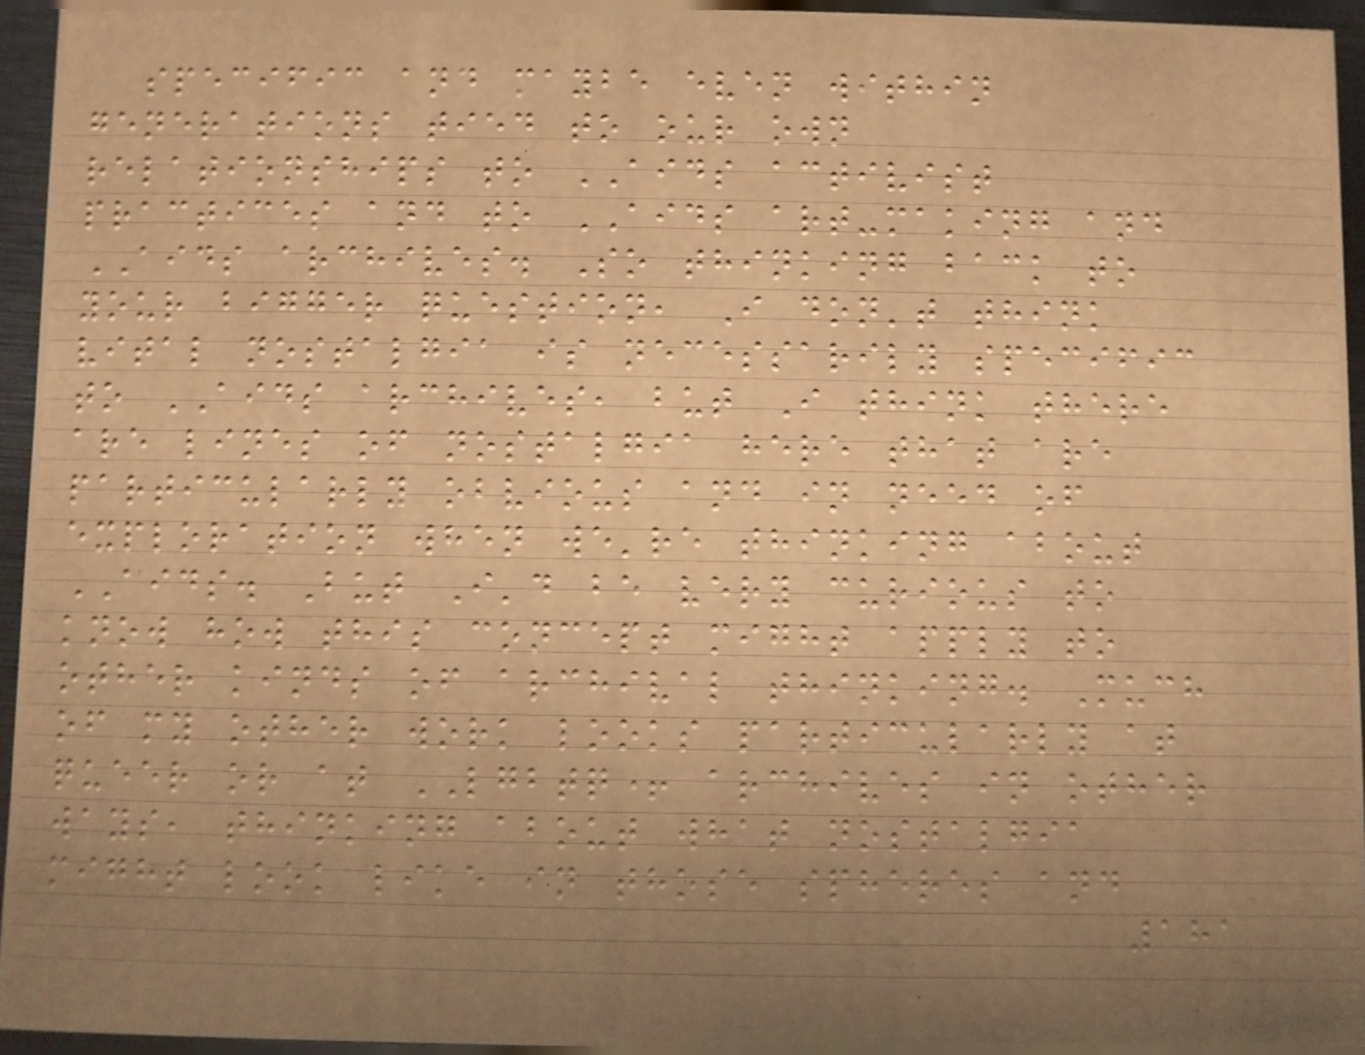specific and maybe even within
generations tied to our own
relationships to AIDS activist
practices and to AIDS art-making and
AIDS archives. So thinking back to
your bigger question, I don't think
vital nostalgia is necessarily specific
to AIDS archives, but I think there
are lines of nostalgia here that are
particularly obvious and in need of
exploration when we're thinking about
AIDS. But I'd be very curious to
know how this concept might apply to
other kinds of archival thinking. Much
of my other work looks particularly at
queer or at LGBTQ+ archives in other
ways, thinking about what nostalgia
might look like in those spheres and
181
